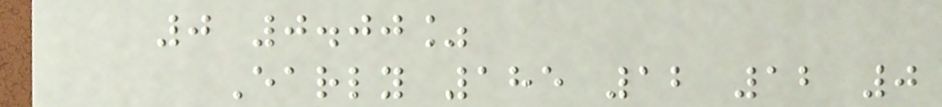0 0.00%
Early 185 12 12 0
